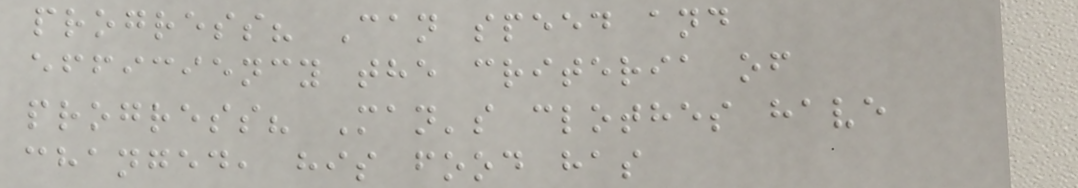progress? Can speed and
efficiency the criteria of
progress? Man's clothes have
changed, his food has
